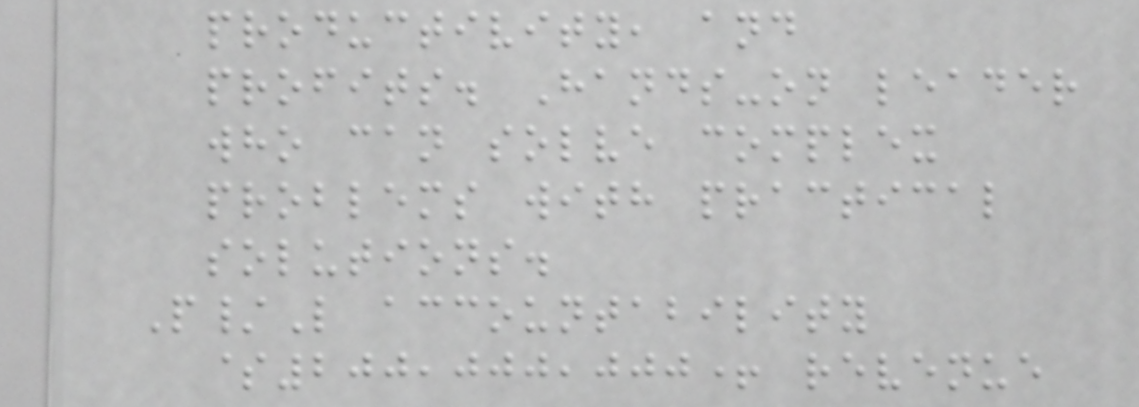productivity, and
profits. Hands-on leader
who can solve complex
problems with practical
solutions.
P/L accountability
$200,000,000+ revenue
